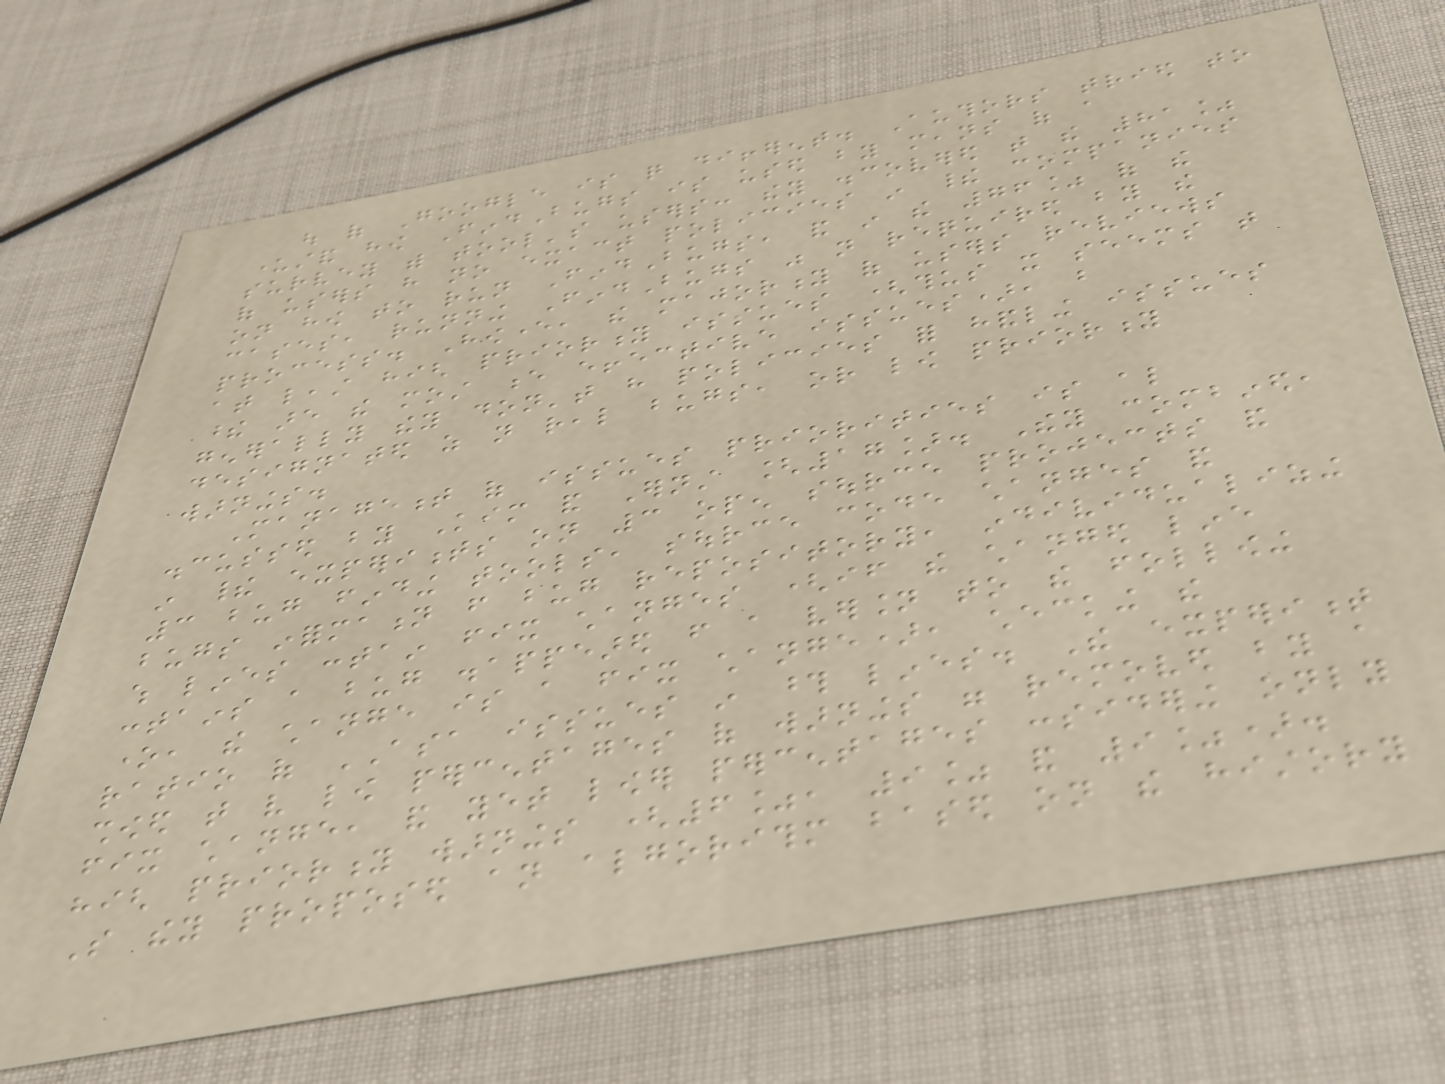out of Google is quite different. Authors tried to
understand how FindBugs is used by means of a
survey with tool's users: they discovered that the 81%
of users have no exact policies in their companies
on how to run FindBugs, and in the 76% of the
cases, running FindBugs was not required by the
process. However, the majority of users reviews
at least high priority issues (thus it seems that
these are the most e effective issues), but
generally they don't have policies for handling issues
designated as not real bugs, or low priority
warnings.
Management of issues priorities is also
discussed by Kim and Ernst [17]. They combined,
in their experiments on 3 open source projects and
3 bug finding tools, source code changes and
bugs information from bug repository, individualizing
which lines contain fix changes (if the changed line
contains a bug disappeared from a version to the following
one, the change is a fix change), checking the
ratio of ASA issues in those lines. The experiment
showed that very low percentages of warnings were removed by a
fix change, and yet lower percentages considering only
high priority warnings (6%, 9% and 9%).
So they proposed an algorithm based on the history
